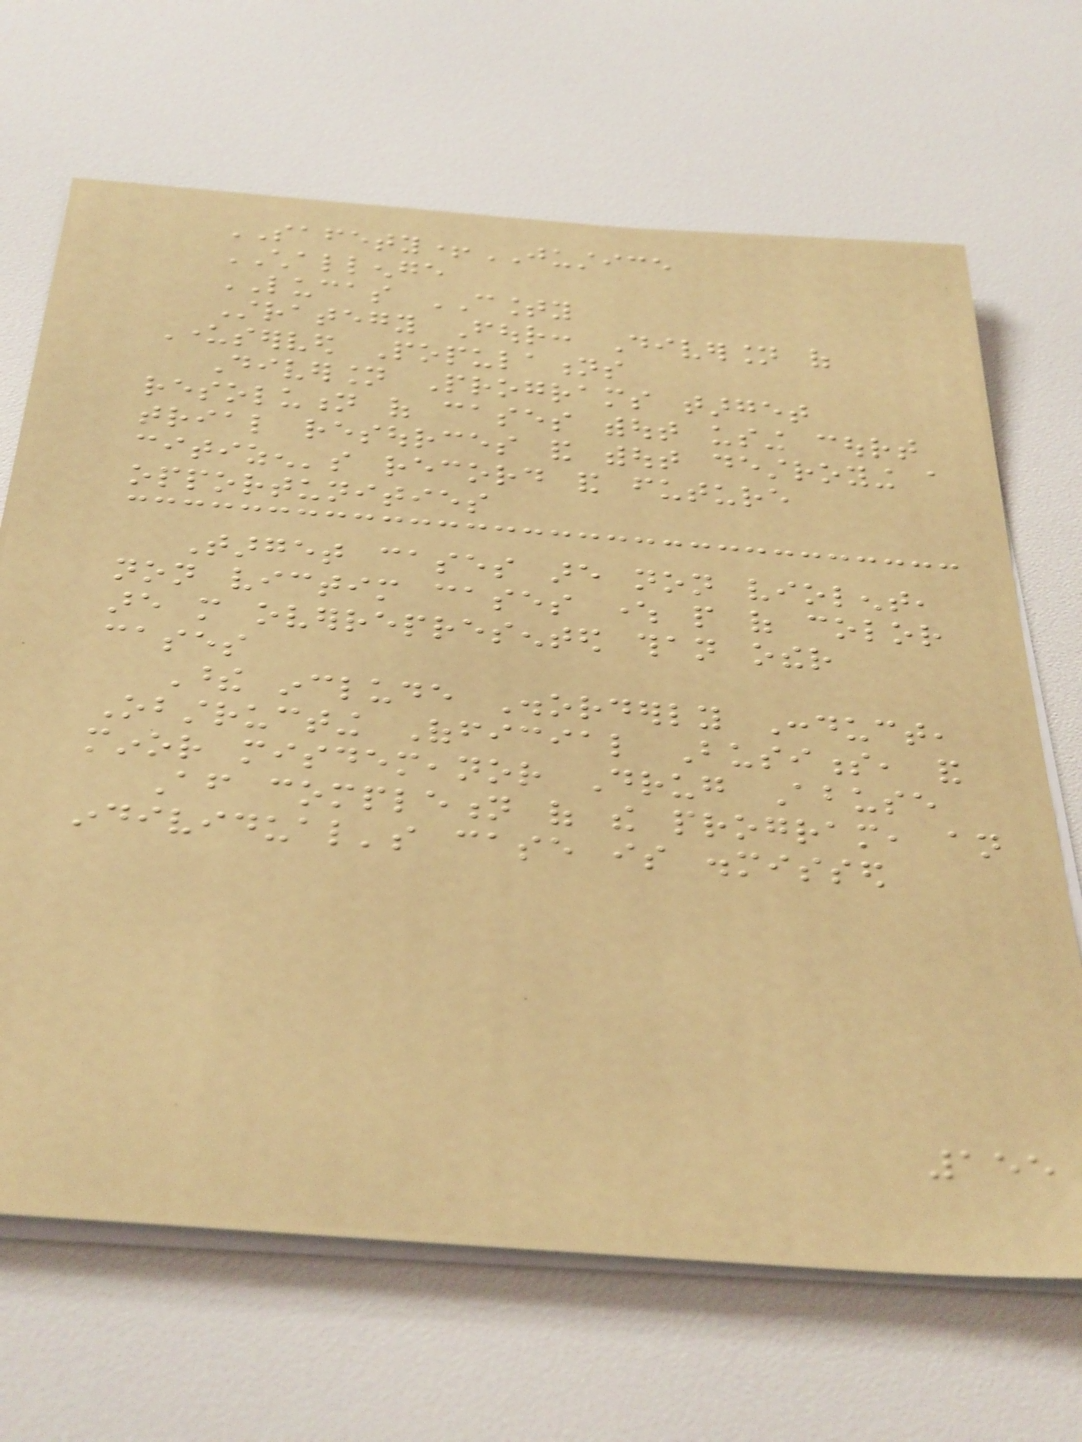SAFETY+JUSTICE
CHALLENGE
LUCAS COUNTY
Strategy Four: Diversion of
Underserved Populations
Diversion Programs target
resolution of cases without using court
trial resources and without destroying a
citizen's record and future
opportunities
Target cases are non violent,
non victim cases where people of color
are more overrepresented than other
cases
These include Disorderly Conduct,
Obstructing Official Business, and
minor misdemeanor Drug Abuse
After completion of the program, an
individual's case is dismissed
155
